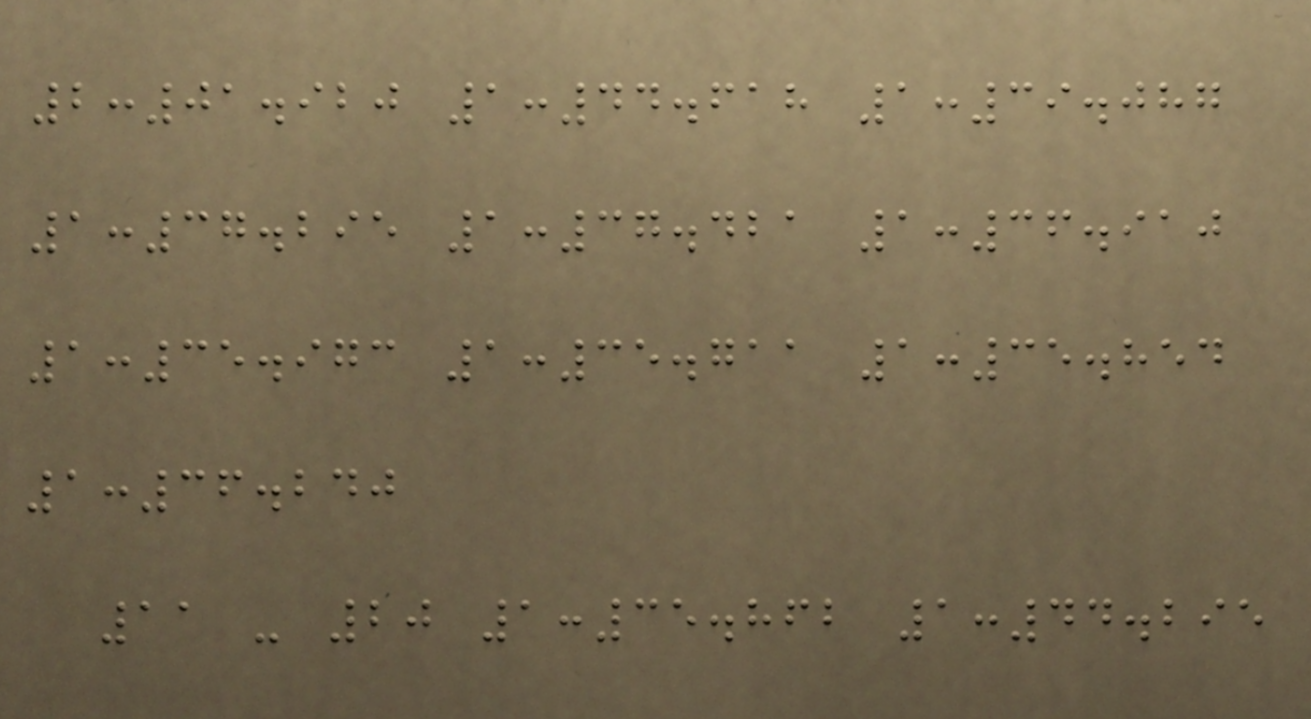2:01.920 1:44.618 1:39.087
1:37.295 1:37.421 1:36.910
1:35.973 1:35.711 1:35.854
1:36.240
11 - 20 1:35.862 1:44.295
